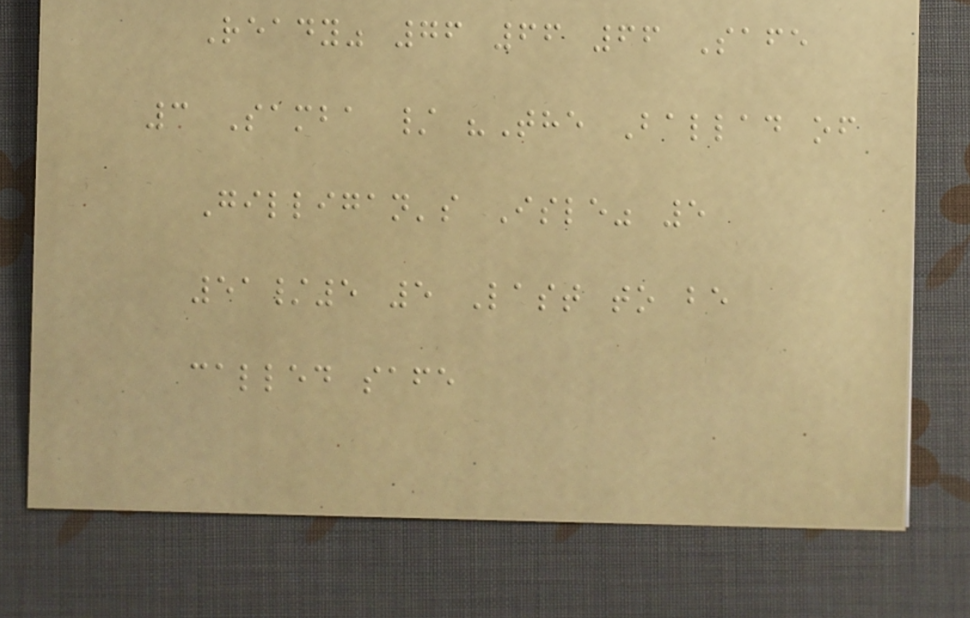Ready" 76 66 66 Safe
3 Samba / "The Ballad of
Gilligan's Isle" 5
51/5 5 Last to be
called safe
